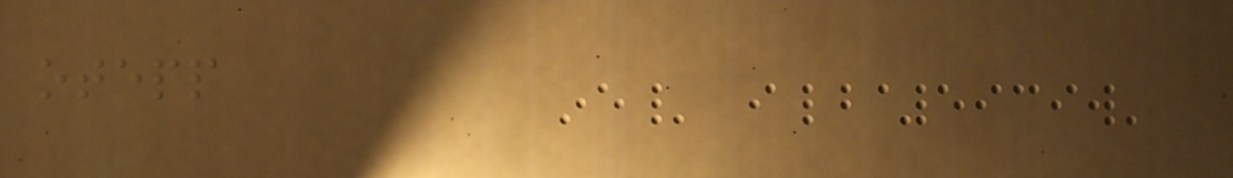otepp
